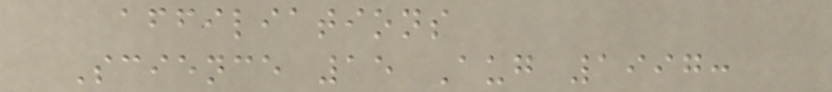affiliations
Science 15 Aug 1997:
